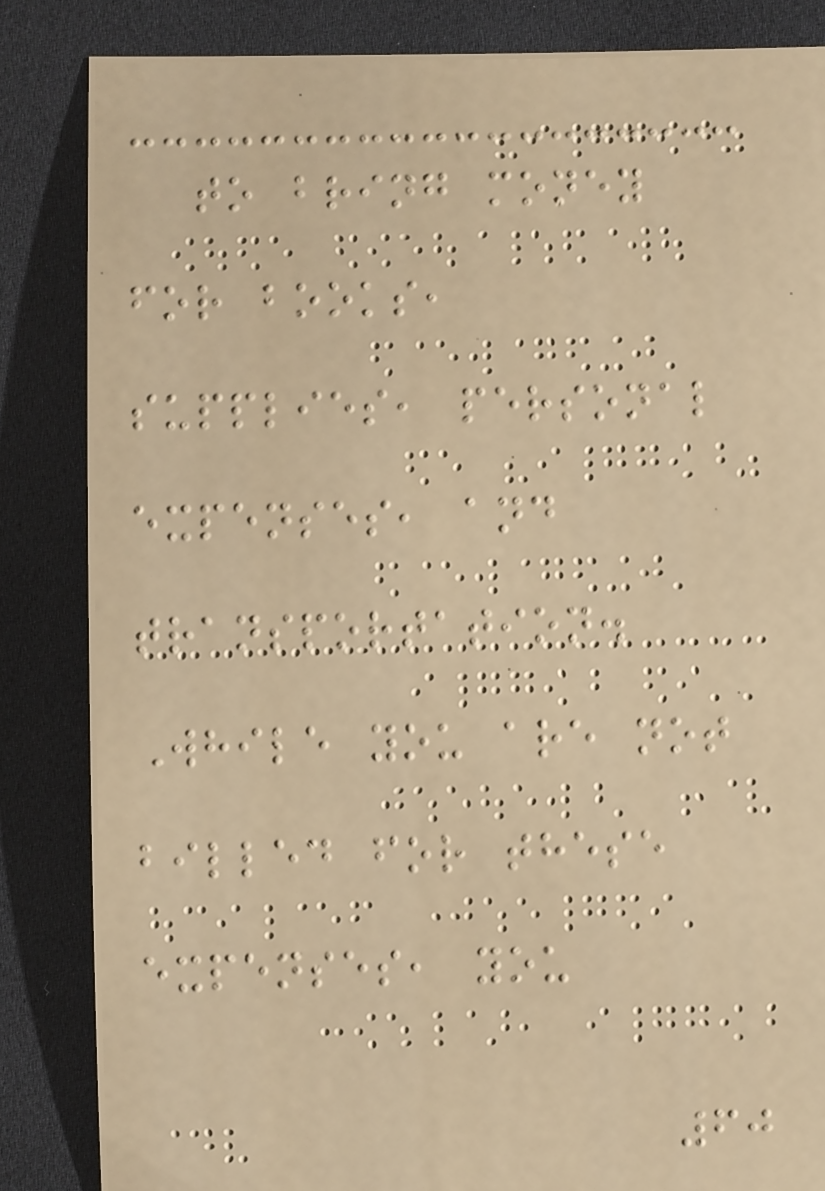to bring money
for books,
supplies, personal
expenses, and
transportation.
While you are not
billed for these
expenses, you
60
